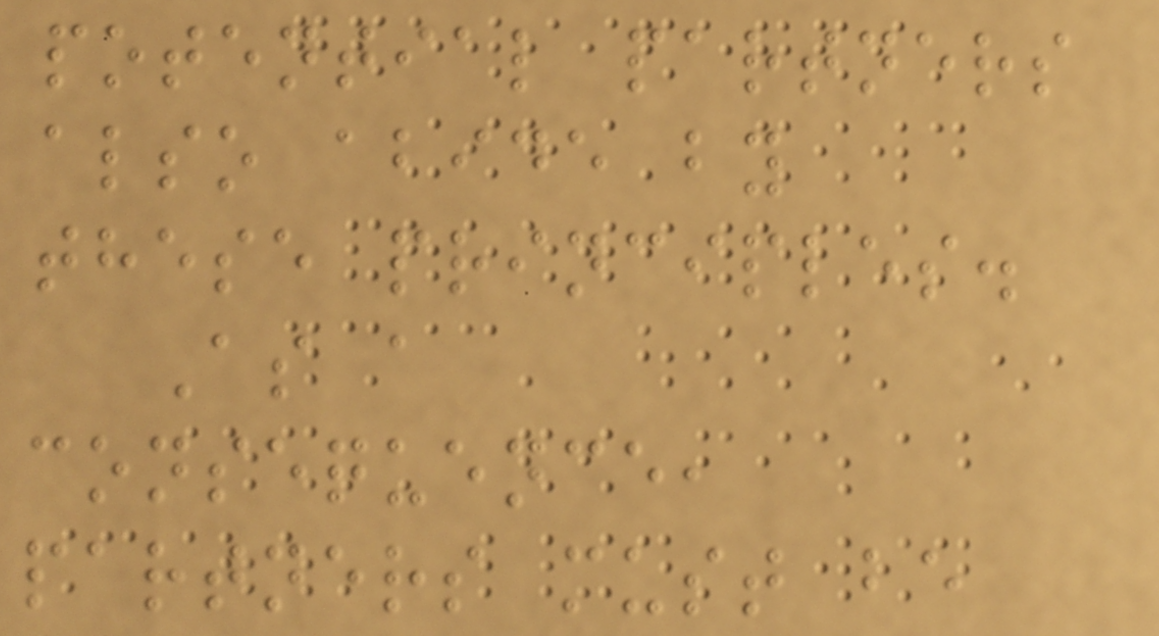potential partners
also abide by
these principles.
As a
consequence,
partners must be
